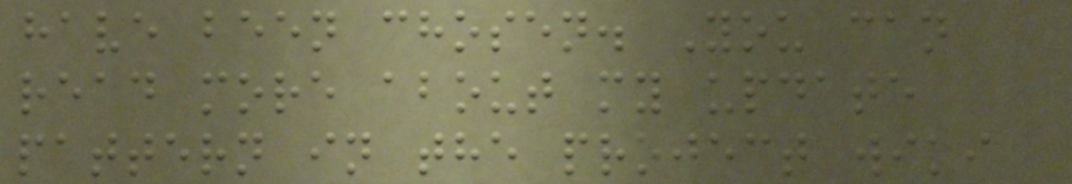have been chosen. You can
read more about my update
pattern in the project wiki
